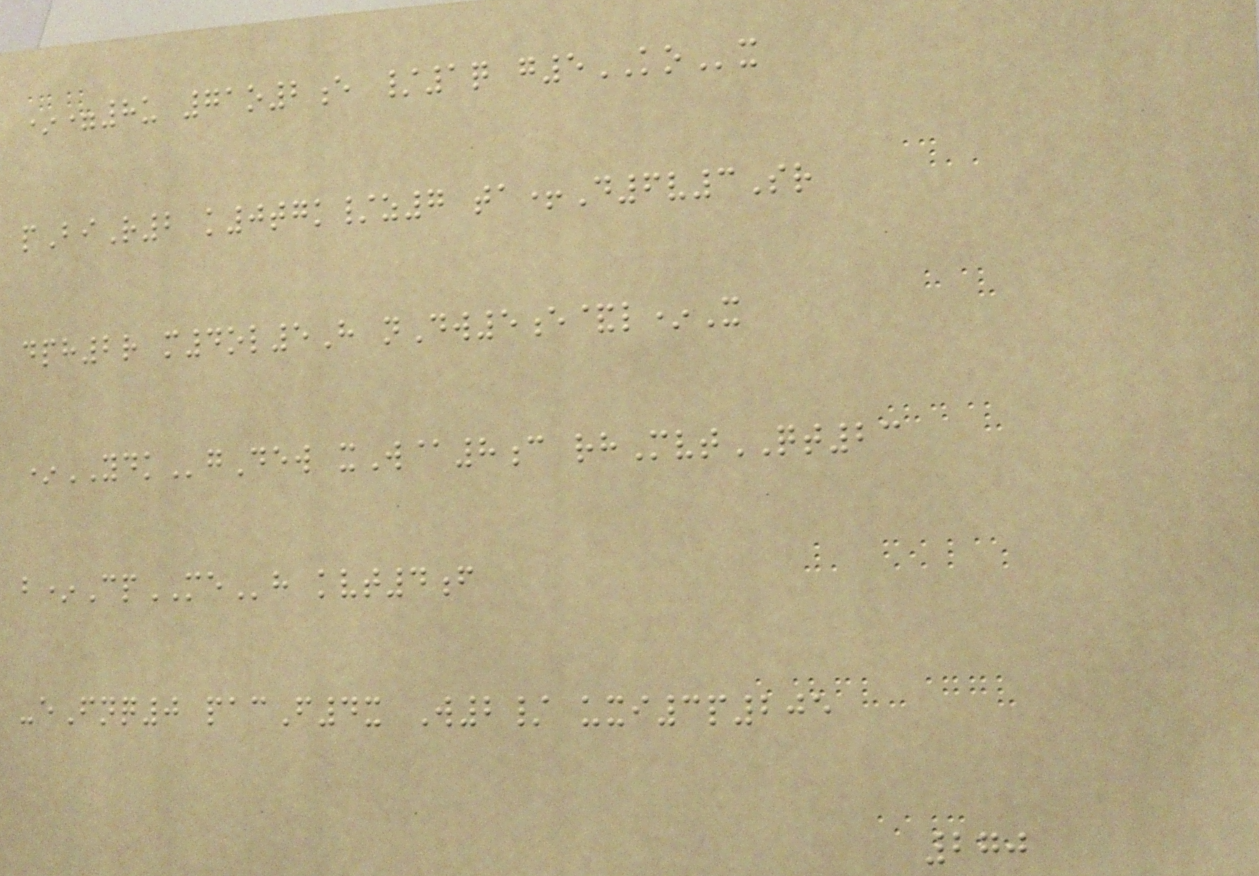*=8u 71o2e /1q g5KOx
pBiR2 k0tgk/z7 ta+D6v3Sr
dph2r m4ol5H nDw5e&l*X
*YDKgDew xW@8c rhMvtQT23
b*CpMEh kvt4f
-eFnq0 pacF4x W2/ uxi3p205
270
